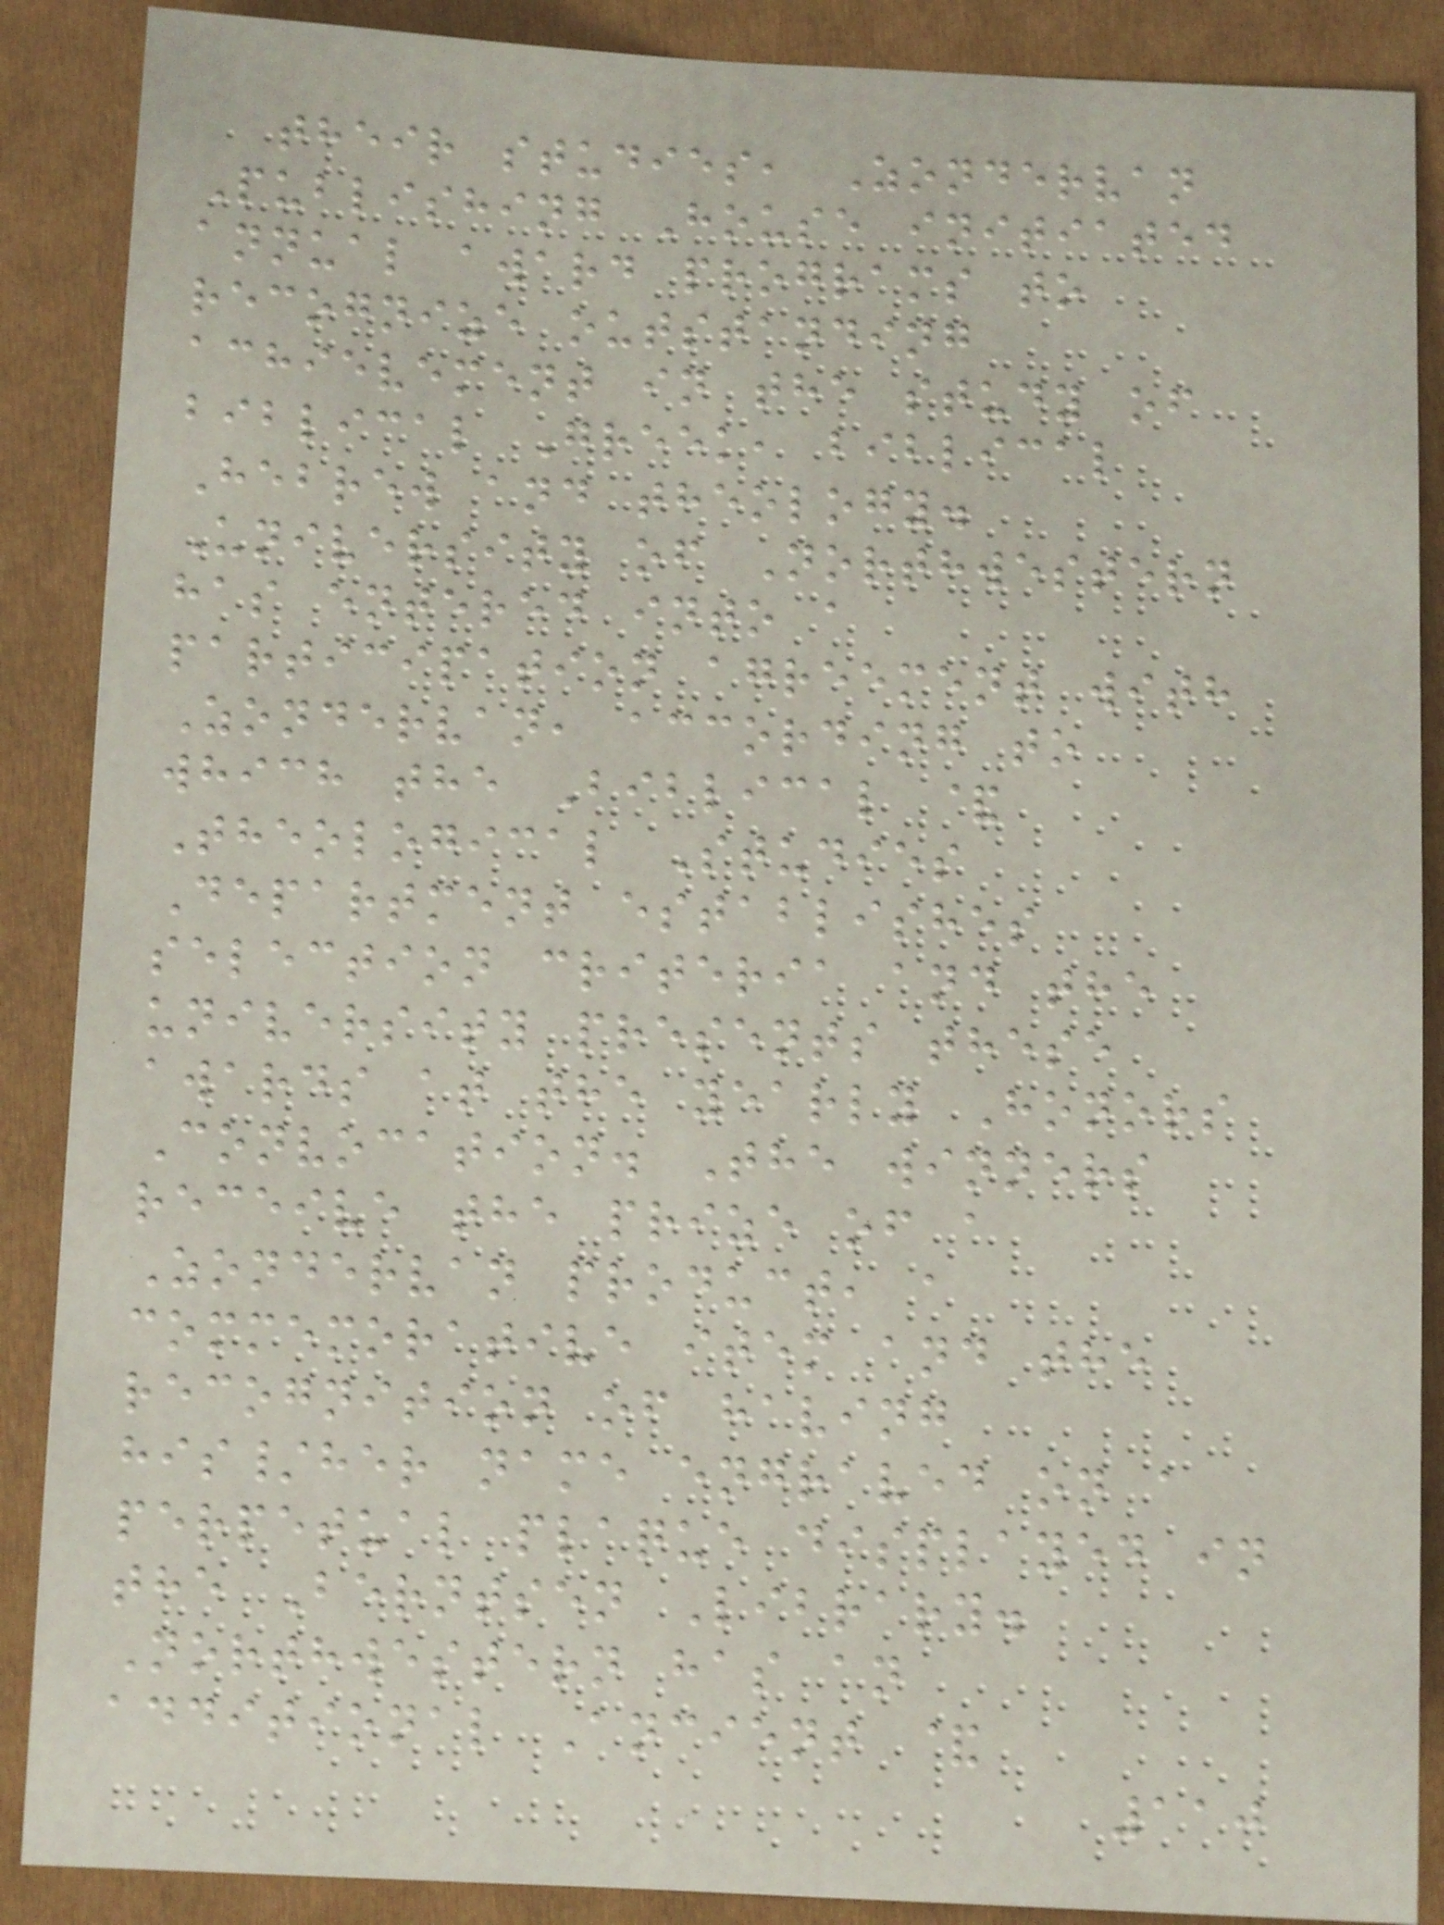their studies, Zondervan
Publishing House initiated
annual award programs to
recognize outstanding
achievement in the study of
biblical Greek, biblical
Hebrew and theology.
University of Northwestern
has entered into a
participation agreement with
Zondervan, according to
which the Biblical &
Theological Studies
Department establishes
selection criteria and the
university presents these
awards at the yearly Honors
Convocation. The winners
receive the prize of a
Zondervan product, a
commemorative item and the
recognition of having
his/her name engraved on a
perpetual plaque displayed in
the Berntsen Library.
Northwestern has an
additional Ancient &
110
